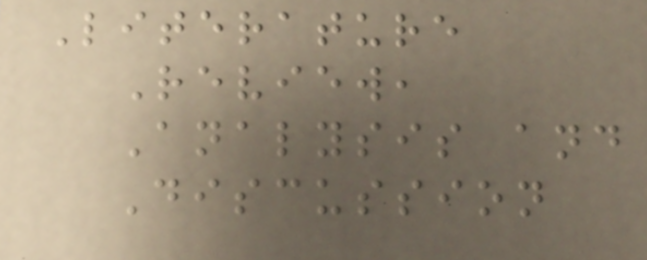Literature
Review,
Analysis and
Discussion
